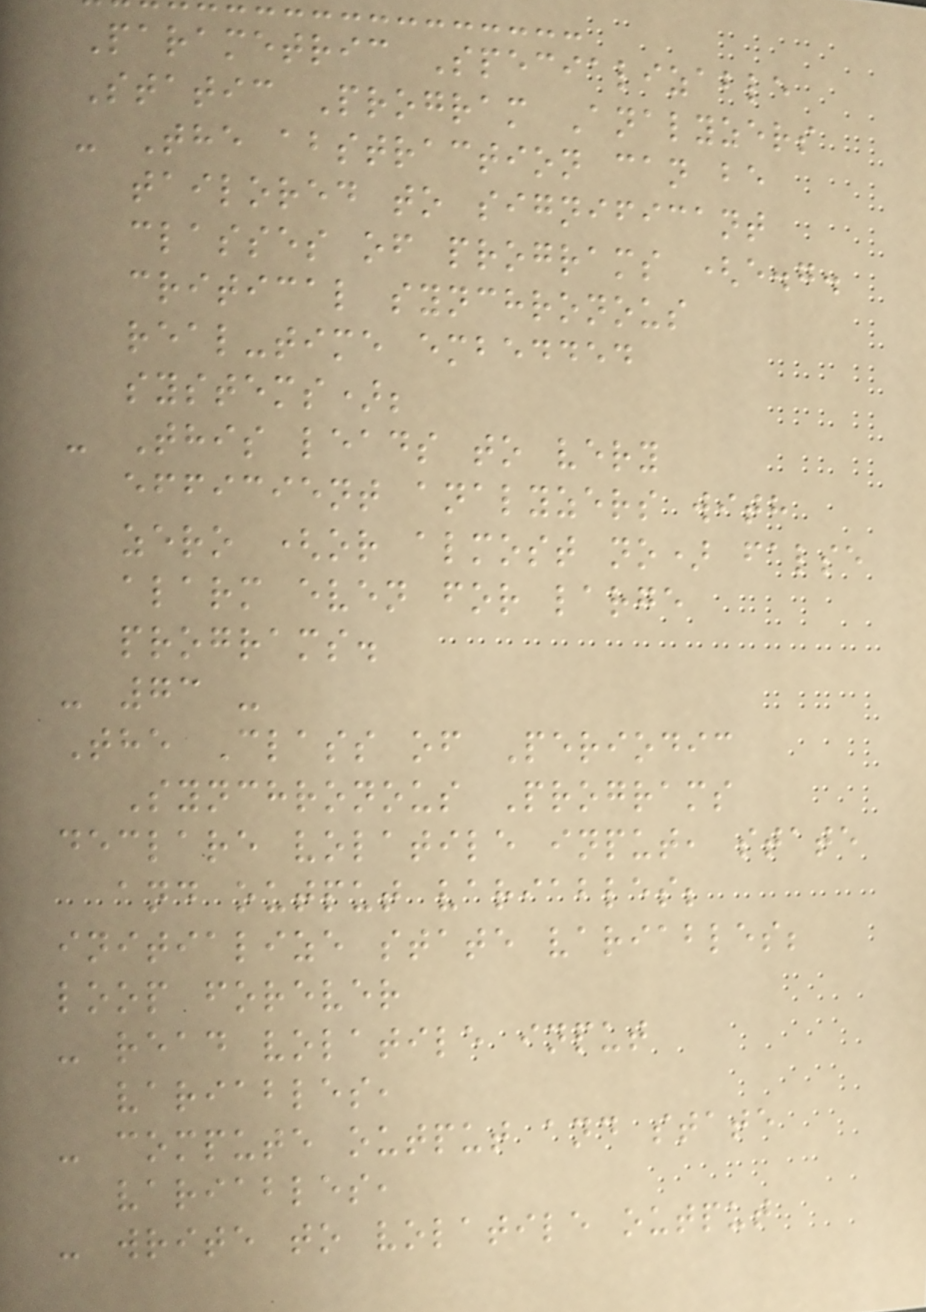Parametric Specializable
Static Program Analyzers
- The abstraction can be
tailored to significant
classes of programs (e.g.
critical synchronous
real-time embedded
systems);
- This leads to very
efficient analyzers with
zero (or almost no) false
alarm even for large
programs.
- 73 -
The Class of Periodic
Synchronous Programs
declare volatile input, state
and output variables;
initialize state variables;
loop forever
- read volatile input
variables,
- compute output and state
variables,
- write to volatile output
